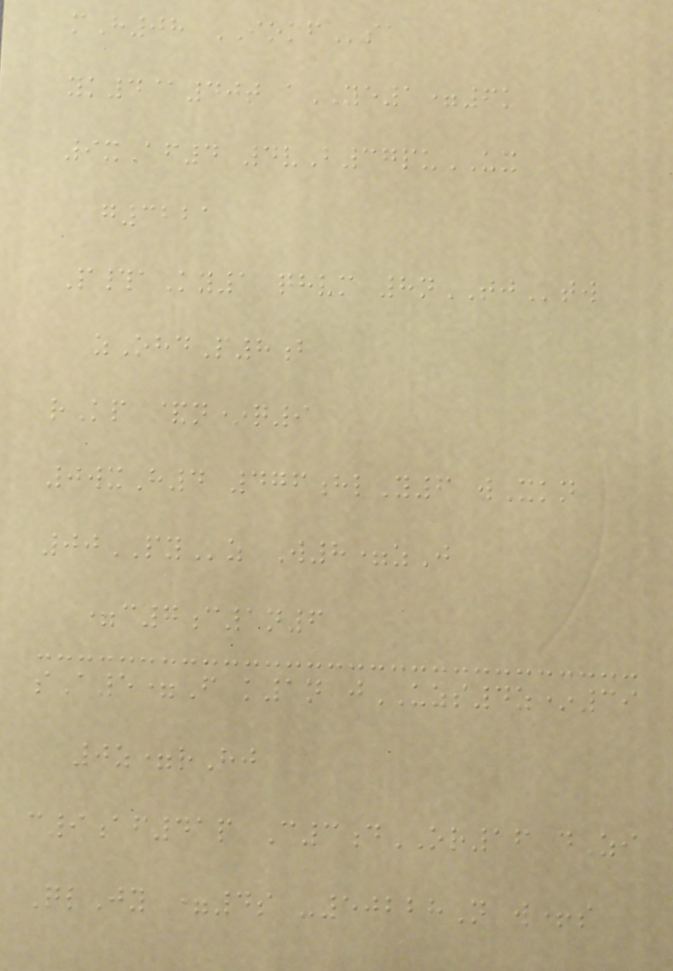mH08 IOKFsa
yk4@40t aYE1=6k
9xAf4 4vB37puUX
g3221
P#aKy1 qhvm 8nTJtw
zOhdP8b
rKp &n*q9
0wxH4 476hlY6 wXkn
00PYz W8=zJ
=c7c1n6
sA5=F k1n jUZS4z*39
0z=rHj
c9af41p C3dOR16 dZi
QlJy =4s -50228N w+s
